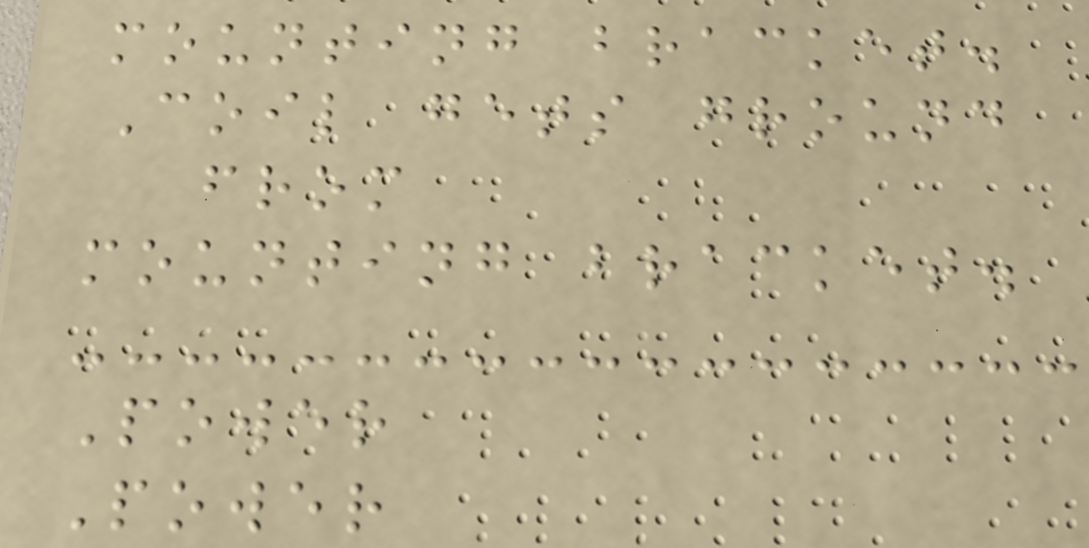mounting bracket.
Coil gets ground
from
mounting bracket.
Power
Power
